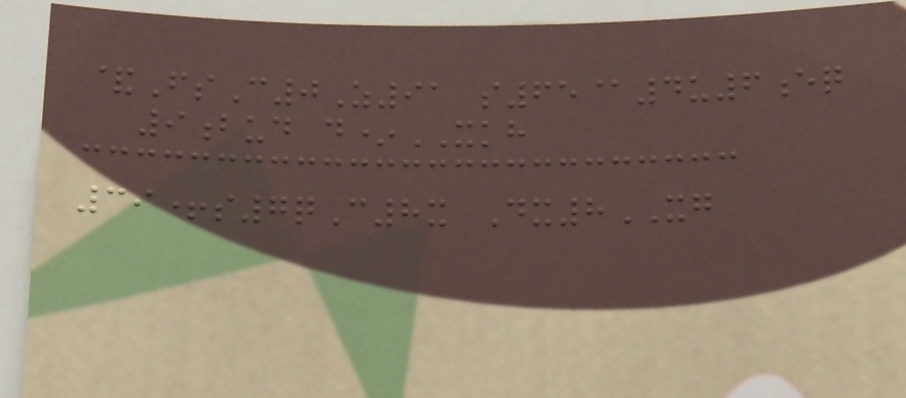&FsC0Z91 s65@4u6eq
9bud d*XKH
39+s7qC8x Dx8XG
